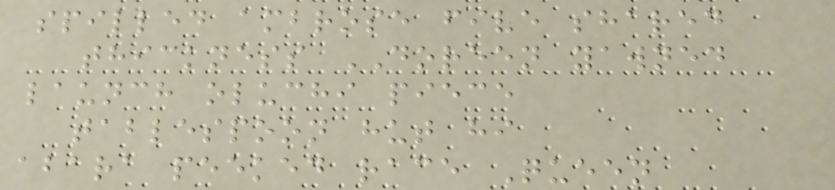spilled ambrose five shared
thickness DOREEN yawned
launch oluchi piece
tablespoon hut hi
abara peeked race Queen
